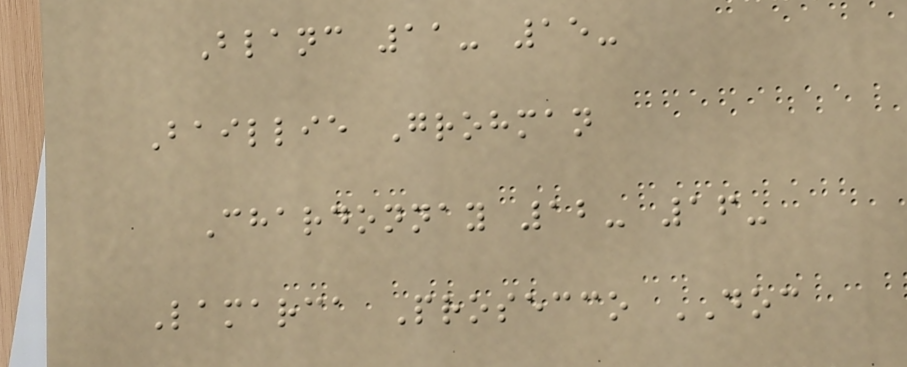Blanc 11- 15-
Baillie Grohman
Chardonnay 12- 16-
Lamarca Prosecco DOC
